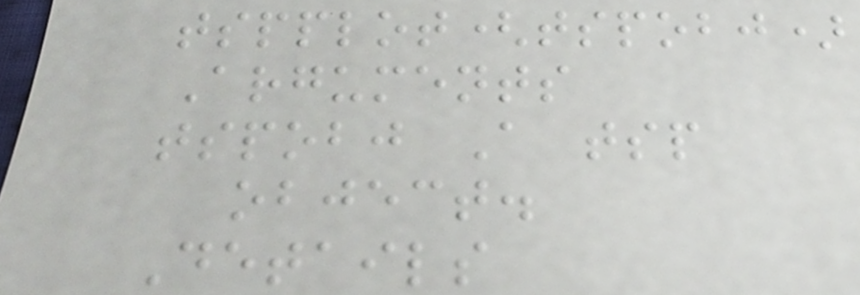tspplot(tspobj)
Arguments
tspobj A tsp
object.
Details
